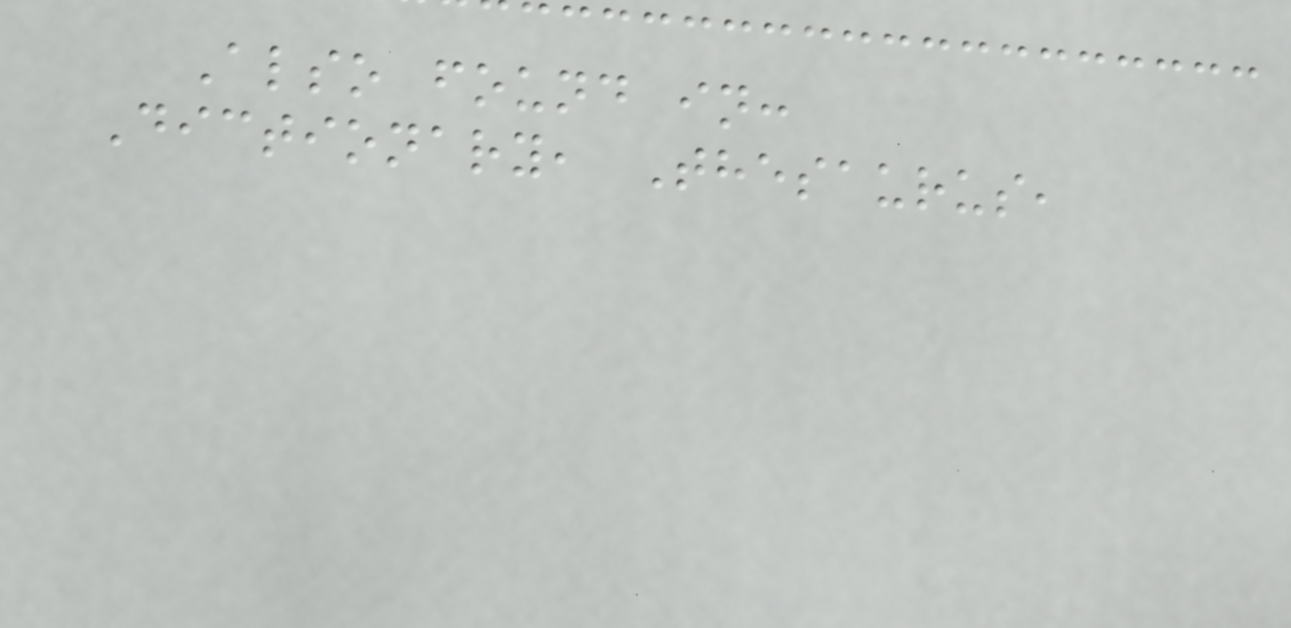Also found in:
Dictionary, Thesaurus,
